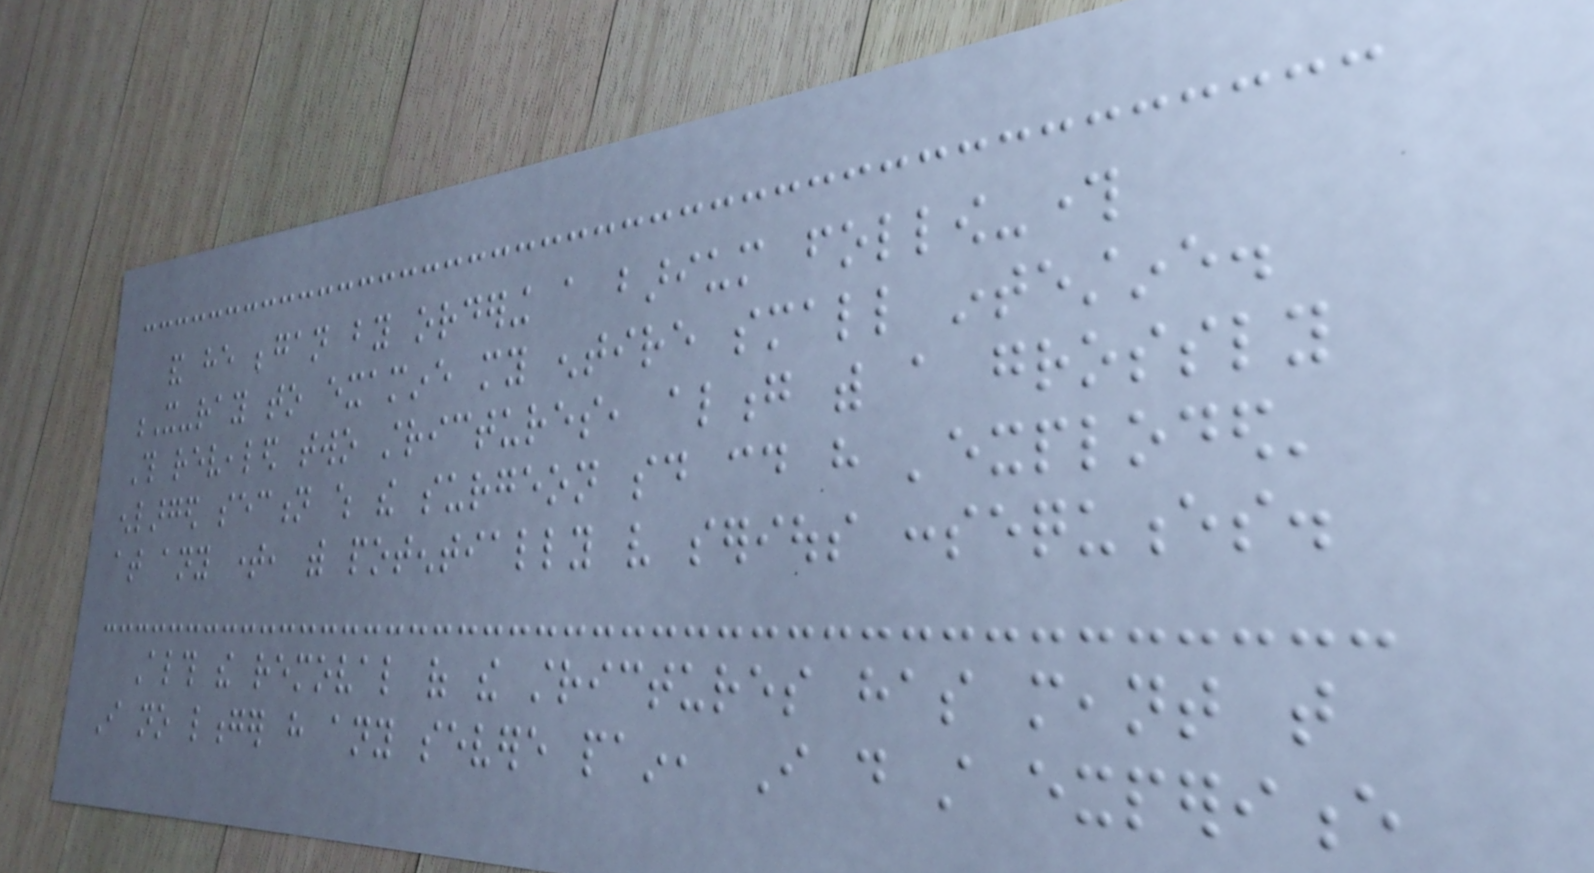and he began by ordering a barium follow-through
X-ray to examine my entire small intestine.
This revealed two strictures, along with a grossly
enlarged section which the surgeon said could have 'exploded'
at any time, with potentially very serious consequences.
Although the removal of the strictures has meant that
I no longer have any severe pain, I do still experience
